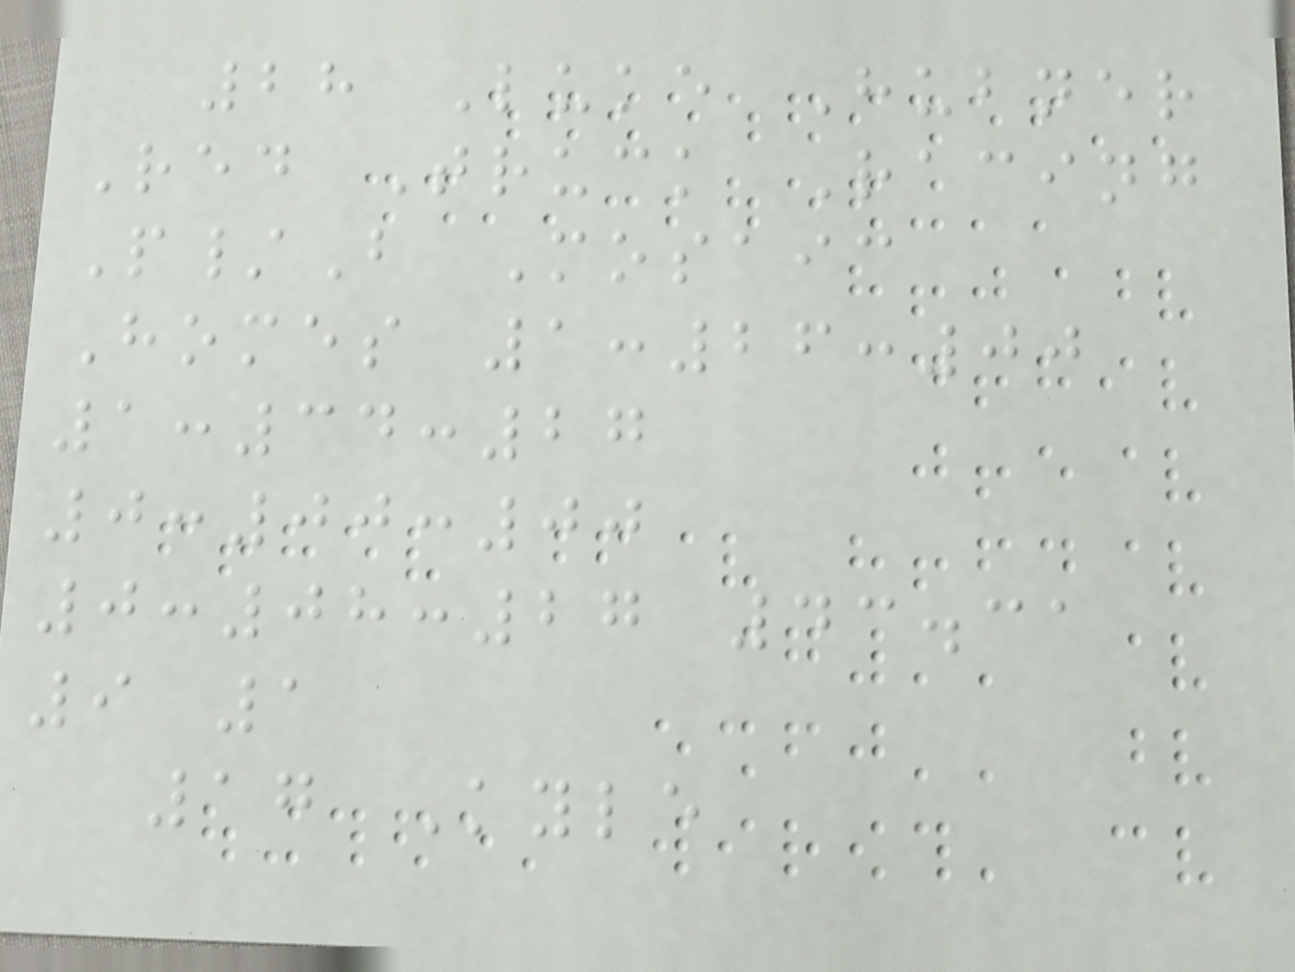28 Luke Hubner
Red Truck Racing
P/B Mosaic
Homes 1:26:00
1:34:27
0:00:00
0:08:27 43.31
9 1
17 Kyle
